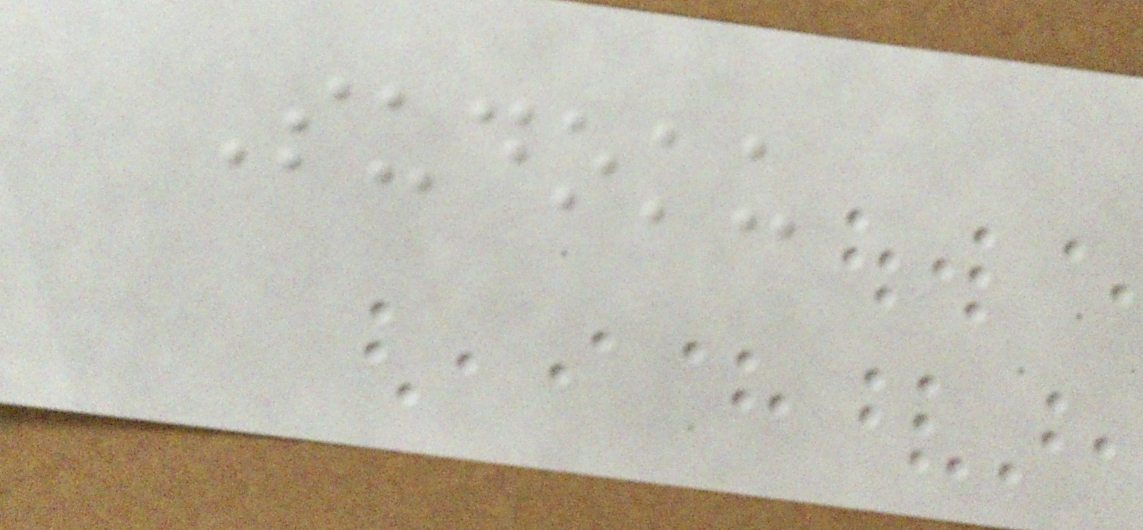Sudoku
